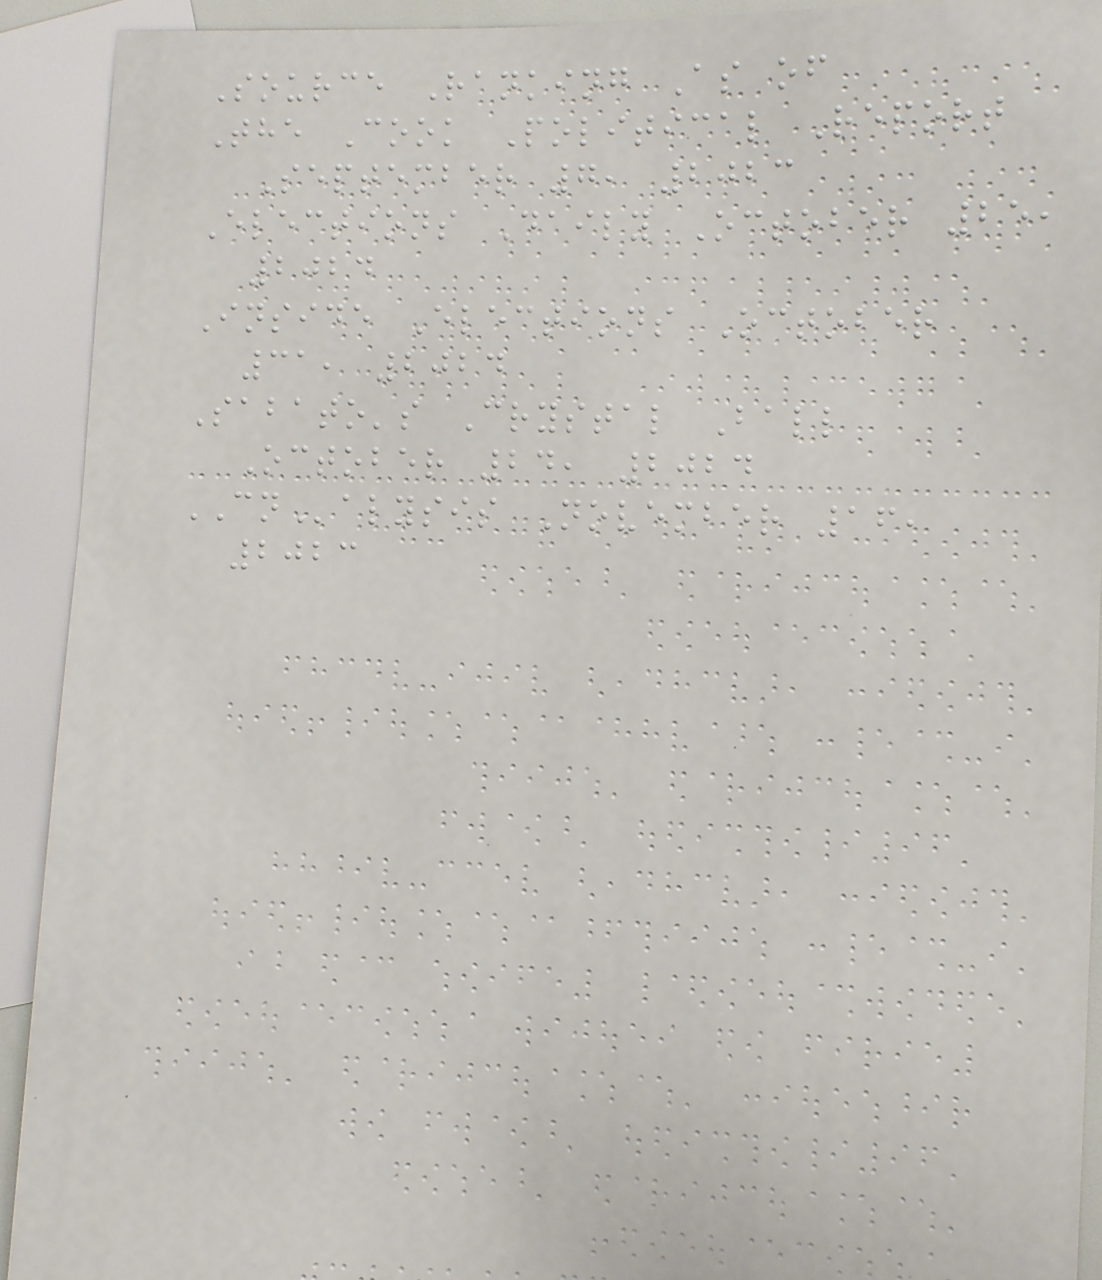Source Ranking As of
The Cook Political Report
September 7, 2023
Elections Daily October 25,
2024
Inside Elections October
31, 2024
Sabato's Crystal Ball
October 24, 2024
CNalysis November 16,
2023
